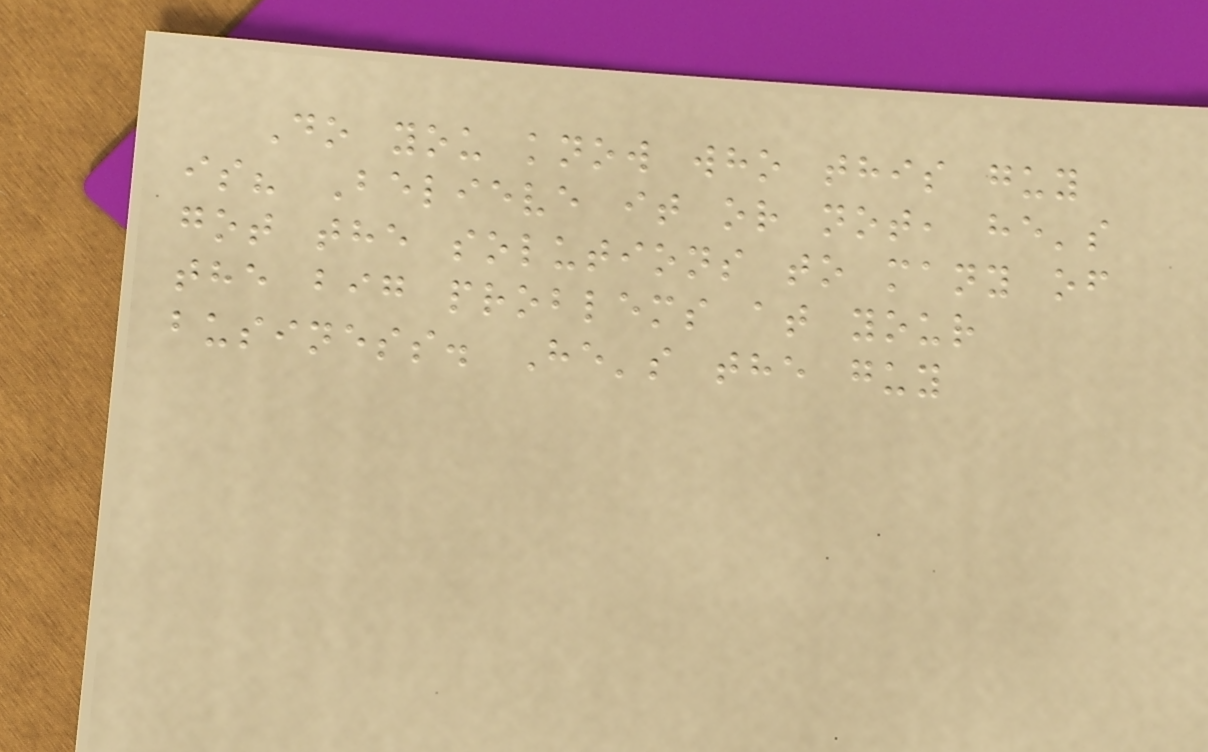Do you know who this guy
is? Believe it or not, he's
got the solutions to many of
the big problems at your
business. He's the guy
